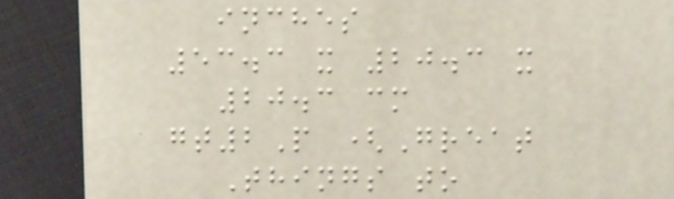inches
53.3 x 20.3 x
20.3 cm
gt2P (Great
Things to
